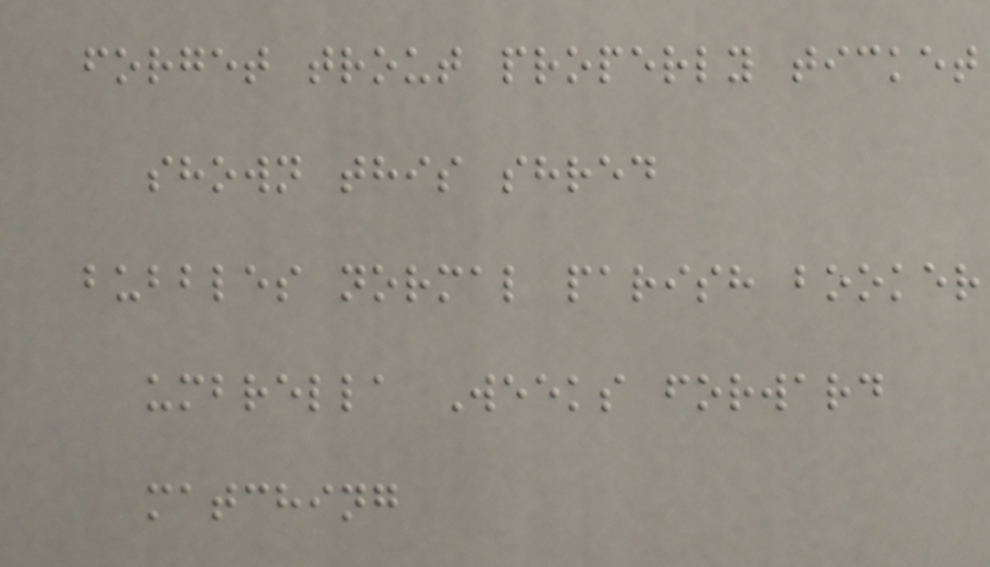forget trout properly ticket
shown this shred
bubbles normal parish booker
umbrella Weeks forward
matching
